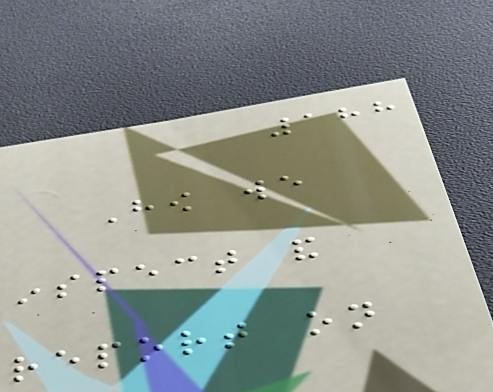188
How we
inspect and
report on
